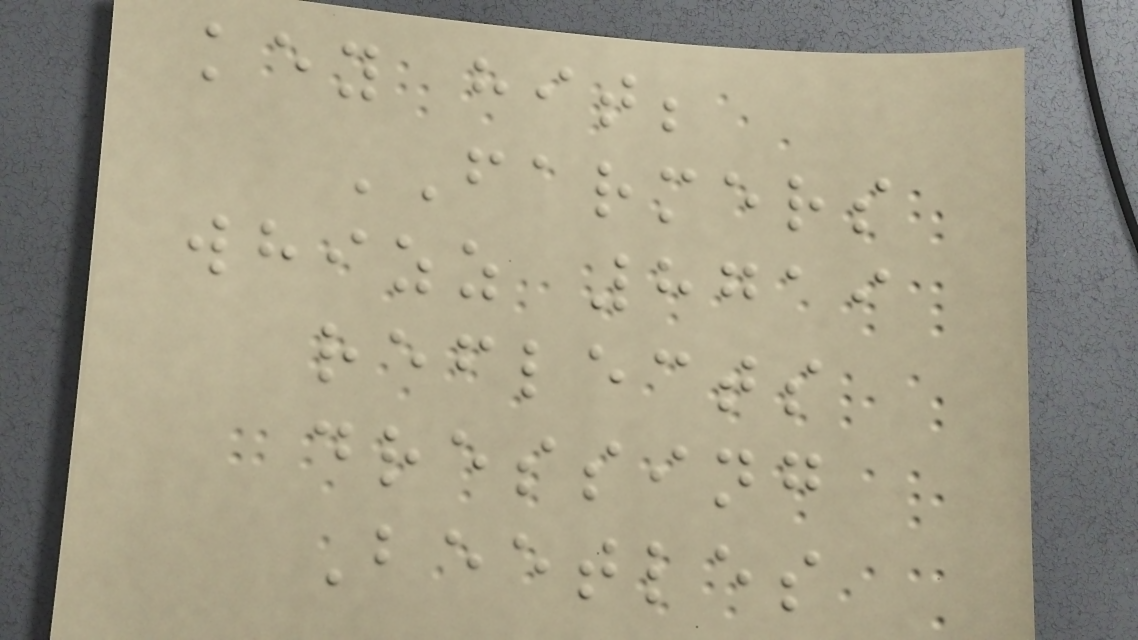key hit;
FARMERS
whizz 8719
reflects
dressing
Beetles
